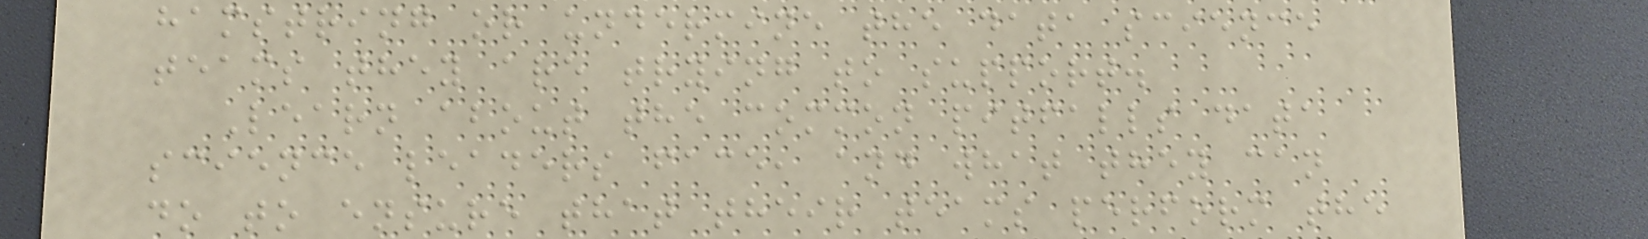hamstring or undermine the data science
teams they are trying to support.
Learn about the common pitfalls data
science leaders face, and what they can
do to ensure that their teams perform the
